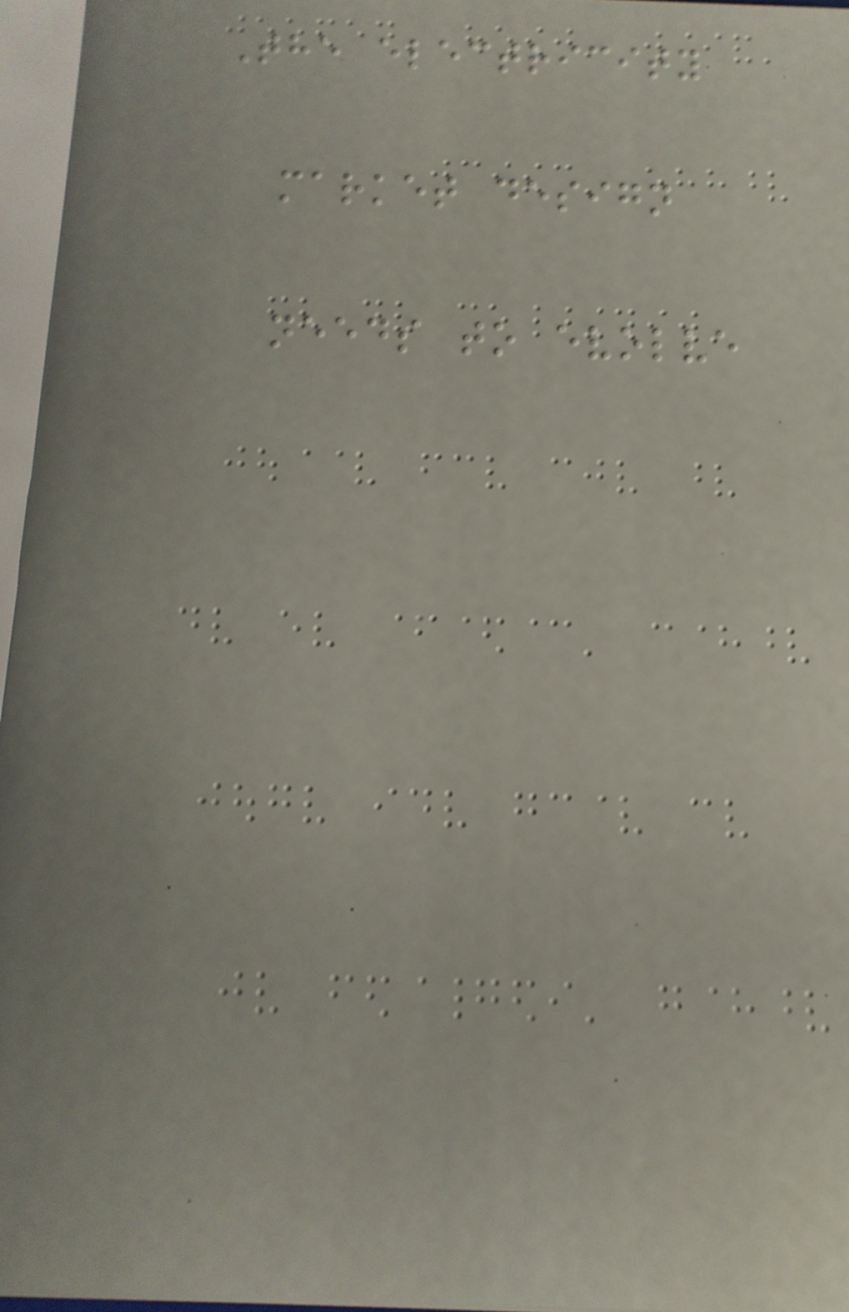The electricity
market design
needs to evolve
